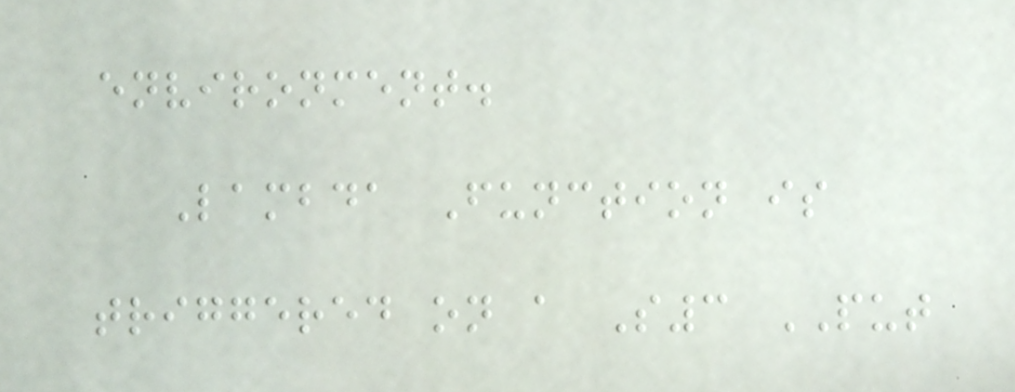environment.
Lambda Function is
triggered on a S3 PUT
